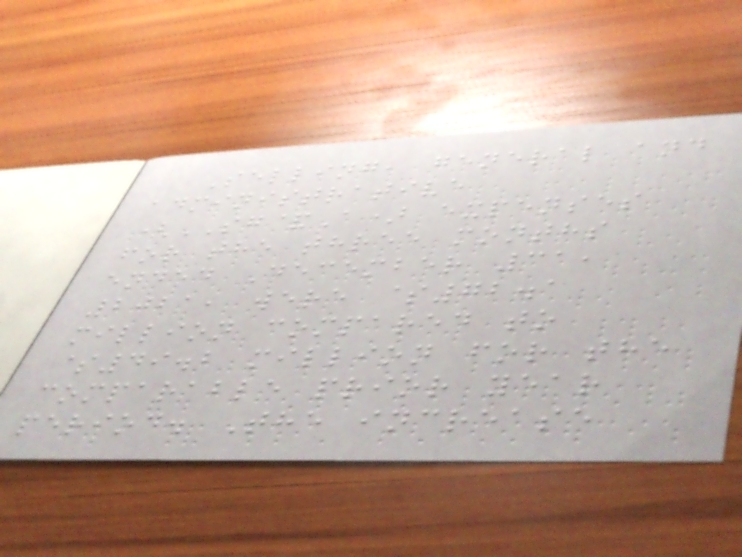Selling, general and
administrative
(SG&A) expenses
for the three months
ended December 31,
2021, were $72.1
million compared to
$49.2 million for the
comparable prior year
period. The increase
